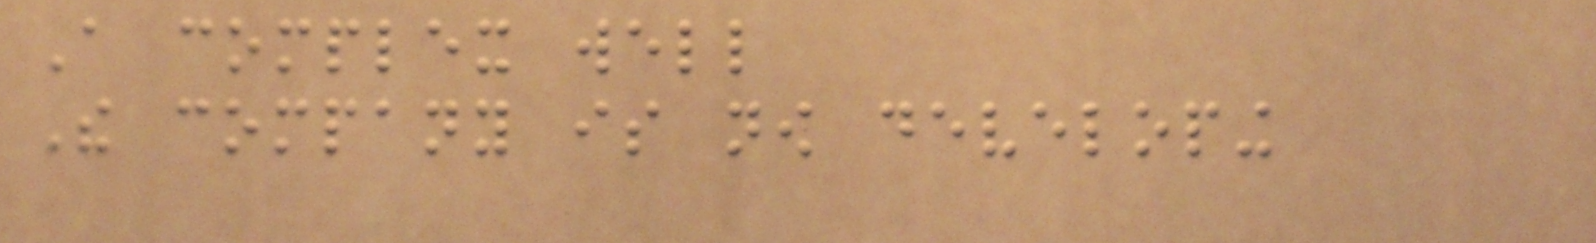A complex well
The company is now developing
